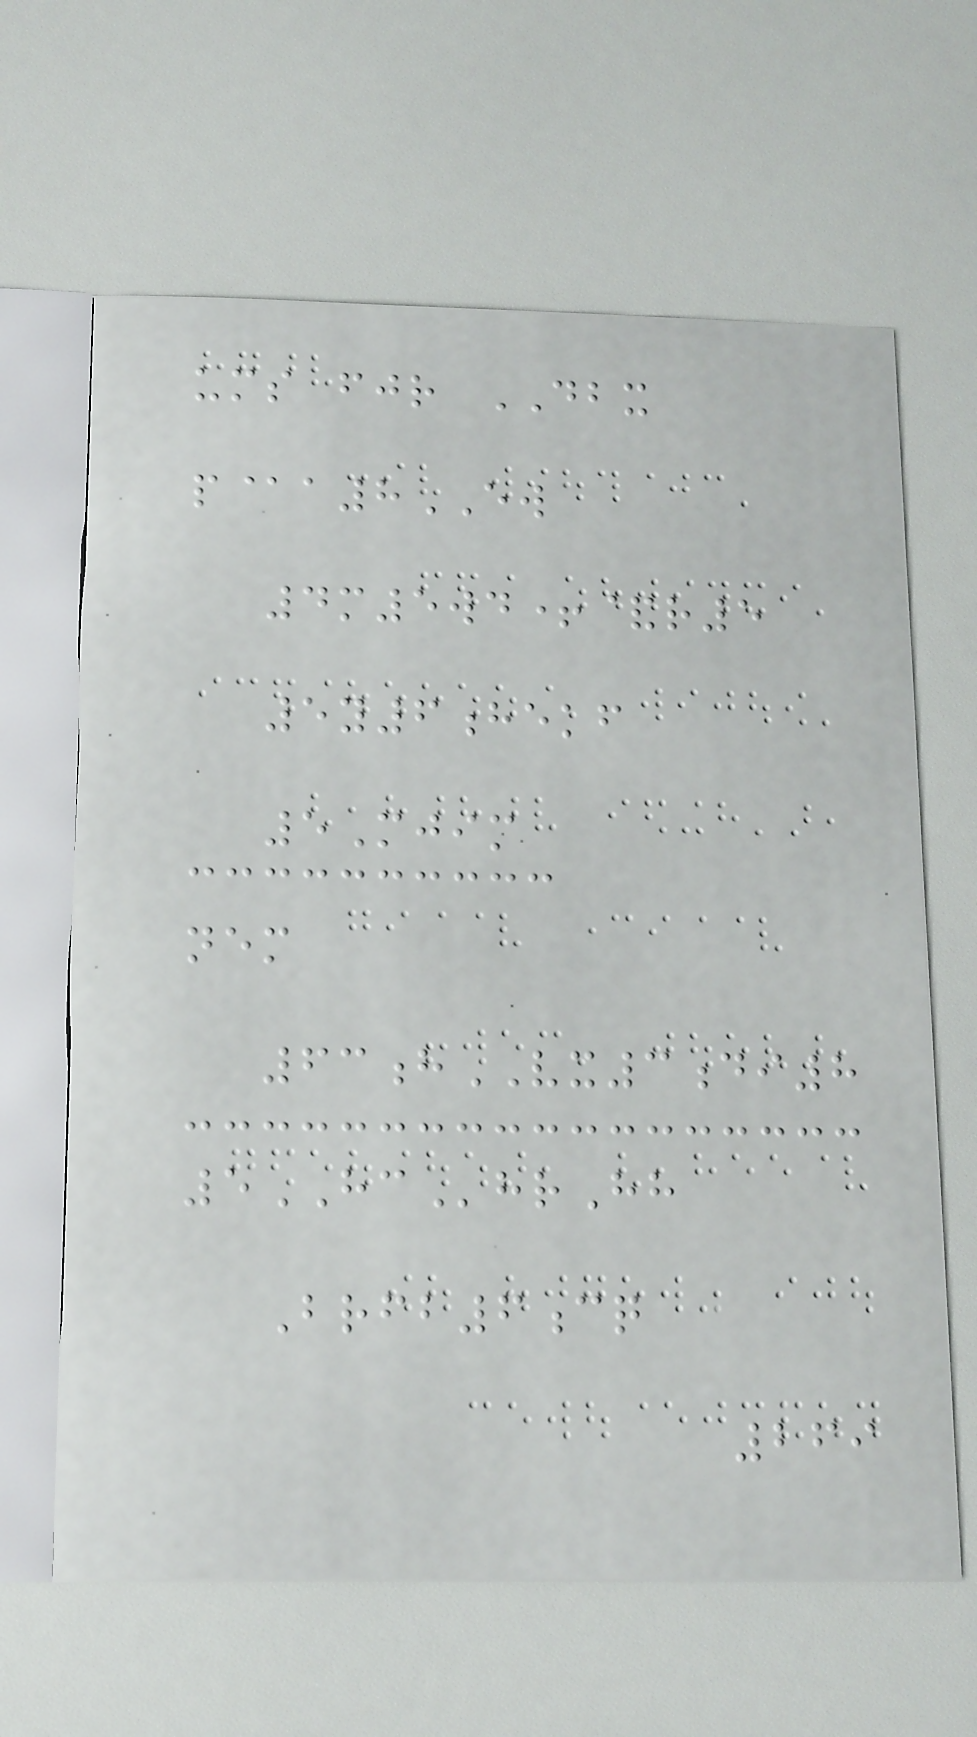ums fjr DBX
p@a8EW
4m5wd+&r5
5y6hekf
5Mjim
nem
63hVX3di8
5HChrHh
Brfb6cq
269
